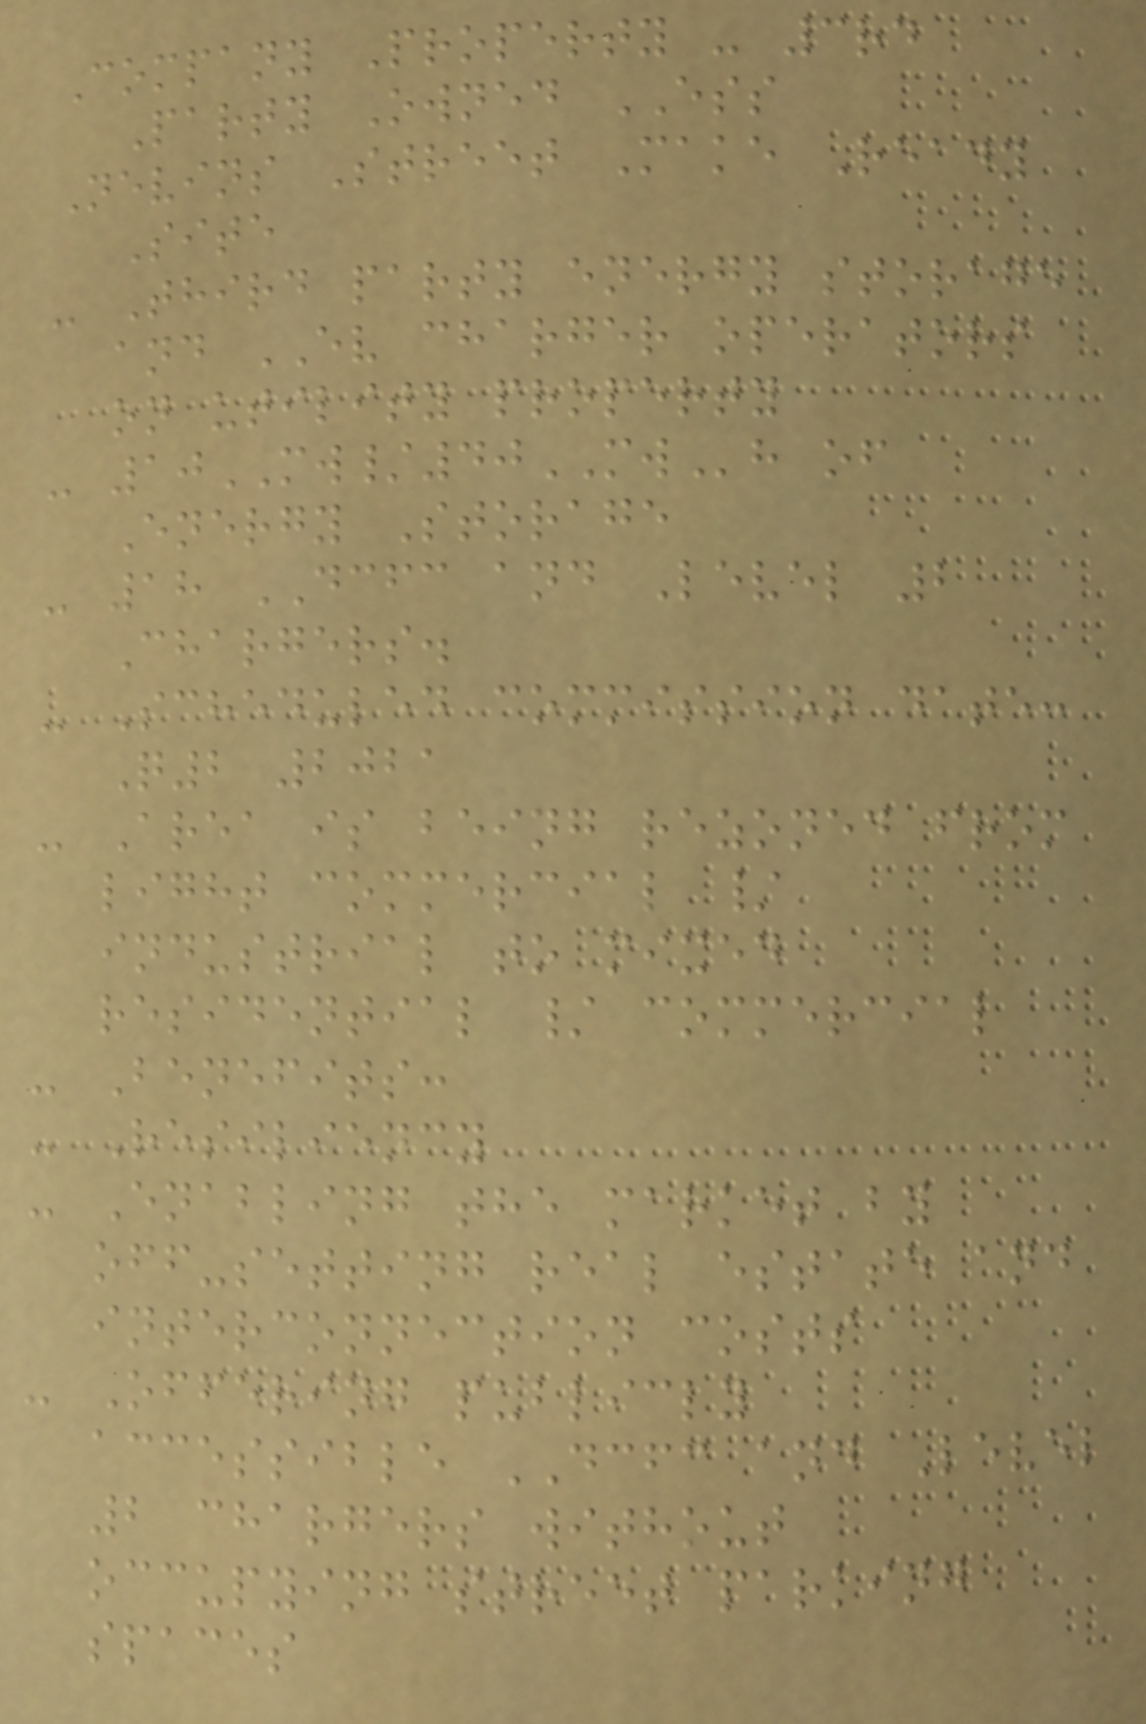Company Property - 3rd
Party Owned ESS
Nevins Street Make Ready
Site
- Third party energy storage
and EV charger operators
on utility property
- 10MW/40MWh of
Energy Storage
- 18 DCFC and Level 2
Chargers.
- Scheduled commission date:
Q2 2021
- Area is being rezoned from
light commercial /
industrial to mixed
residential / commercial
- Benefits:
- Resiliency
- Enabling the market by
off-setting real estate and
interconnection costs
- Offering publicly
accessible DCFC and Level
2 chargers without
occupying street parking
spaces
